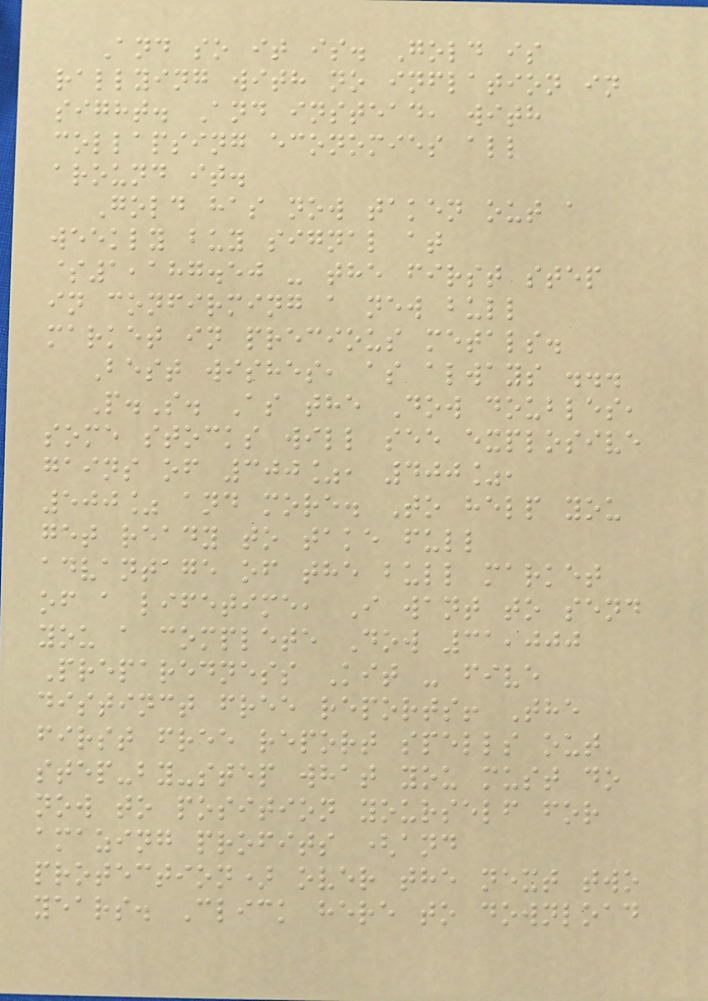And so it is. Gold is
rallying with no inflation in
sight. And instead, with
collapsing economies all
around it.
Gold has now taken out a
weekly buy signal at
$1,187.50 - the first step
in confirming a new bull
market in precious metals.
Best wishes, as always ...
P.S. As the Dow doubles,
some stocks will see explosive
gains of 300%, 400%,
500% and more. To help you
get ready to take full
advantage of the bull market
of a lifetime, I want to send
you a complete Dow 31,000
Preparedness Kit - five
distinct free reports! The
first free report spells out
step-by-step what you must do
now to position yourself for
amazing profits (and
protection) over the next two
years. Click here to download
